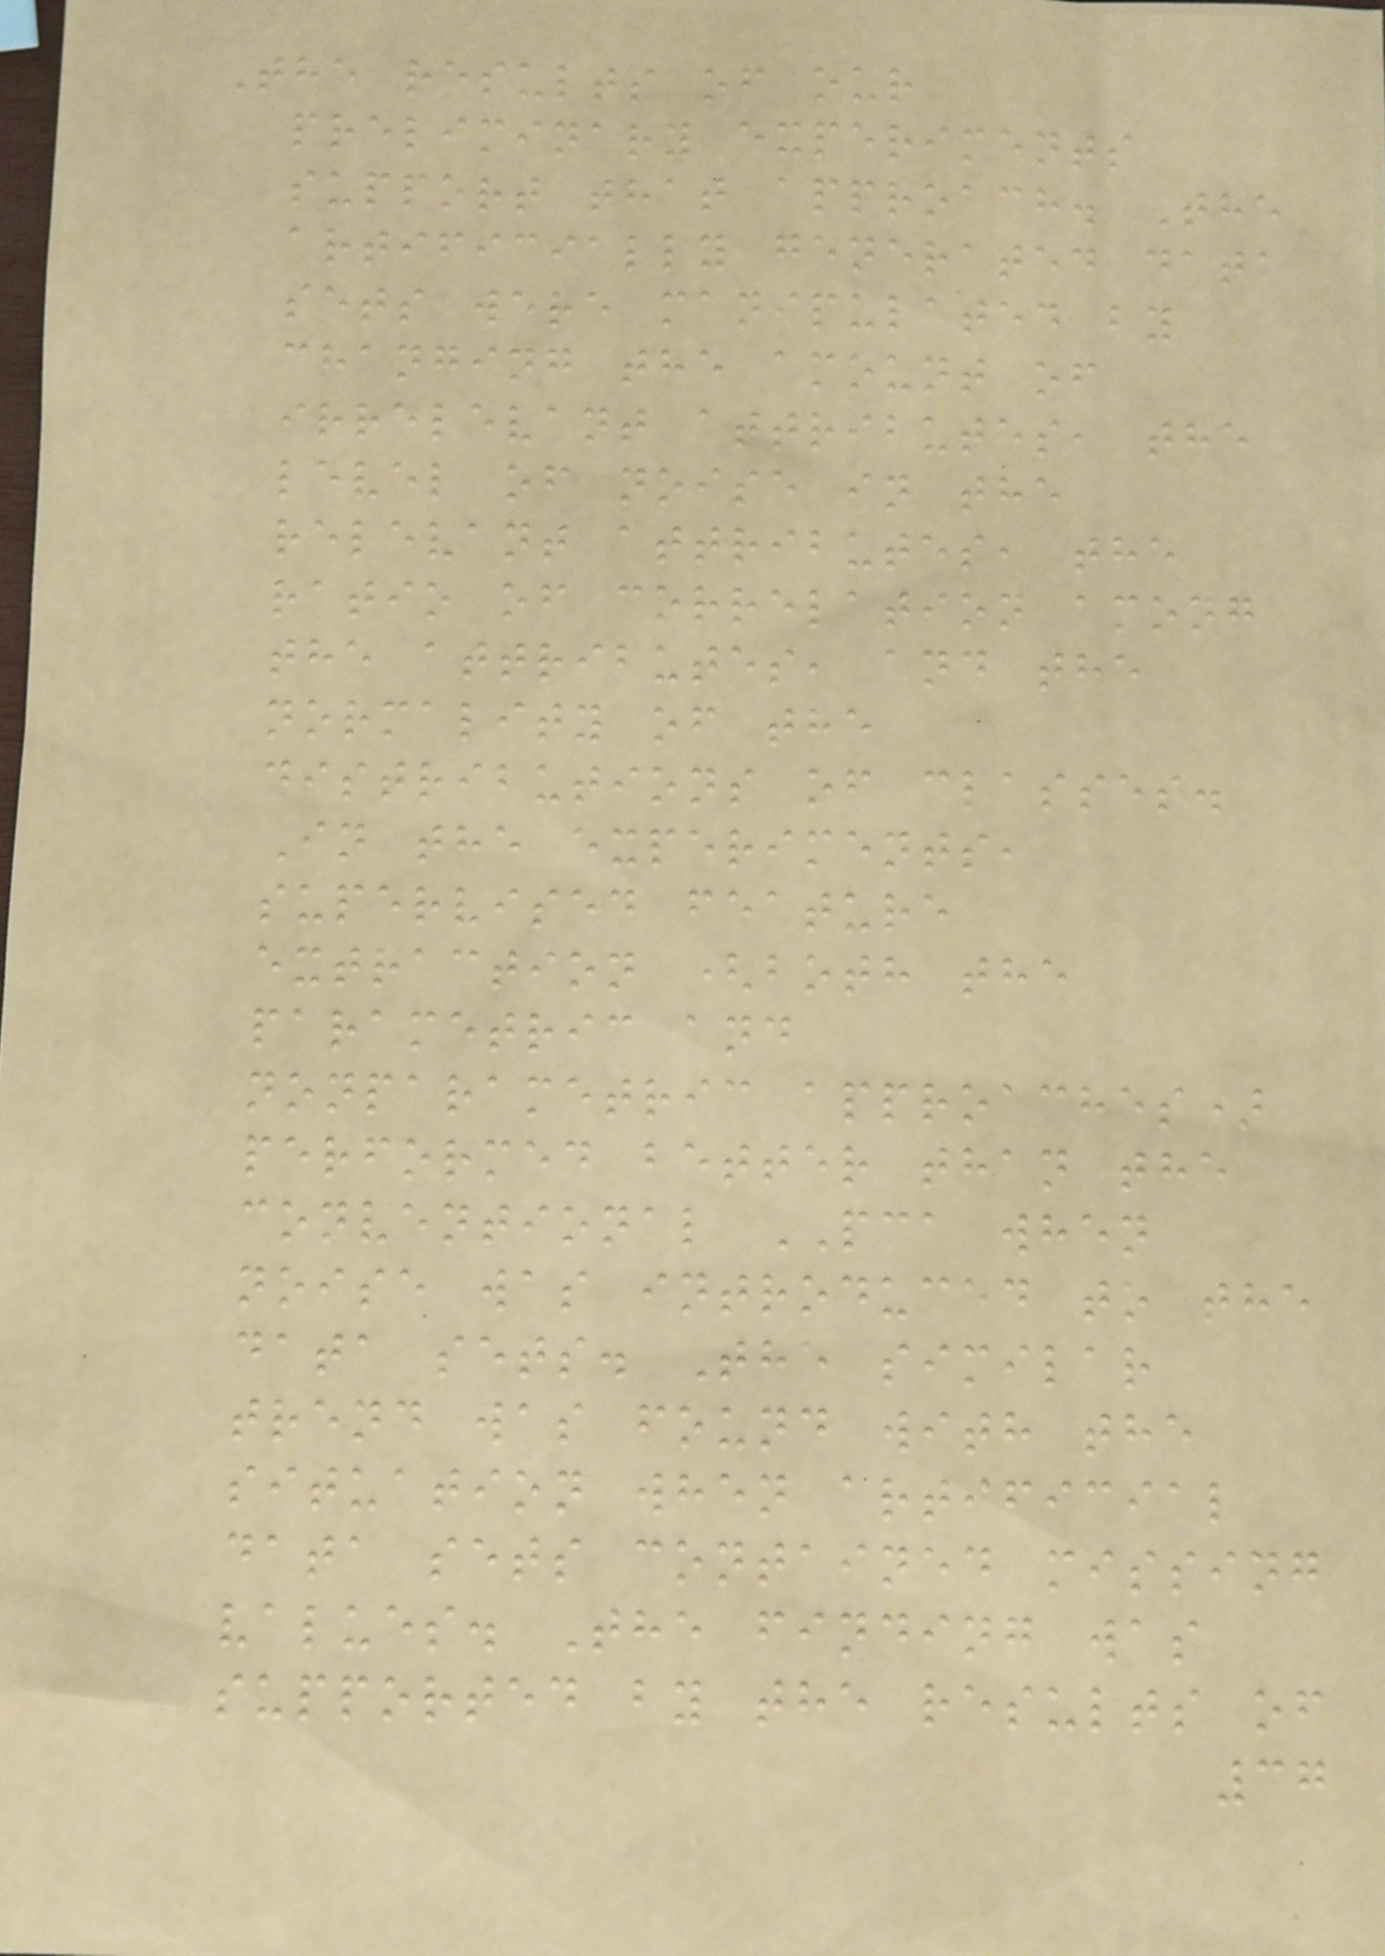The results of our
preliminary experiments
support that approach. The
artificially generated data
sets were manipulated by
changing the amount of
irrelevant attributes, the
level of noise in the
relevant attributes, the
ratio of correlation among
the attributes, and the
normality of the
distributions of classes.
In the experiments,
supervised feature
extraction (both the
parametric and
nonparametric approaches)
performed better than the
conventional PCA when
noise was introduced to the
data sets. The similar
trend was found with the
situation when artificial
data sets contained missing
values. The finding was
supported by the results of
37
